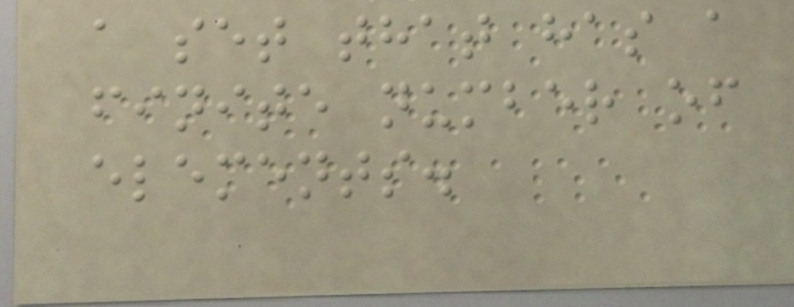a set that has a
finite number of
elements.
